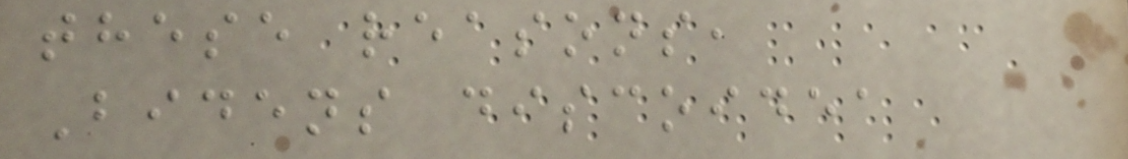these reasons,
Bidens discoidea
